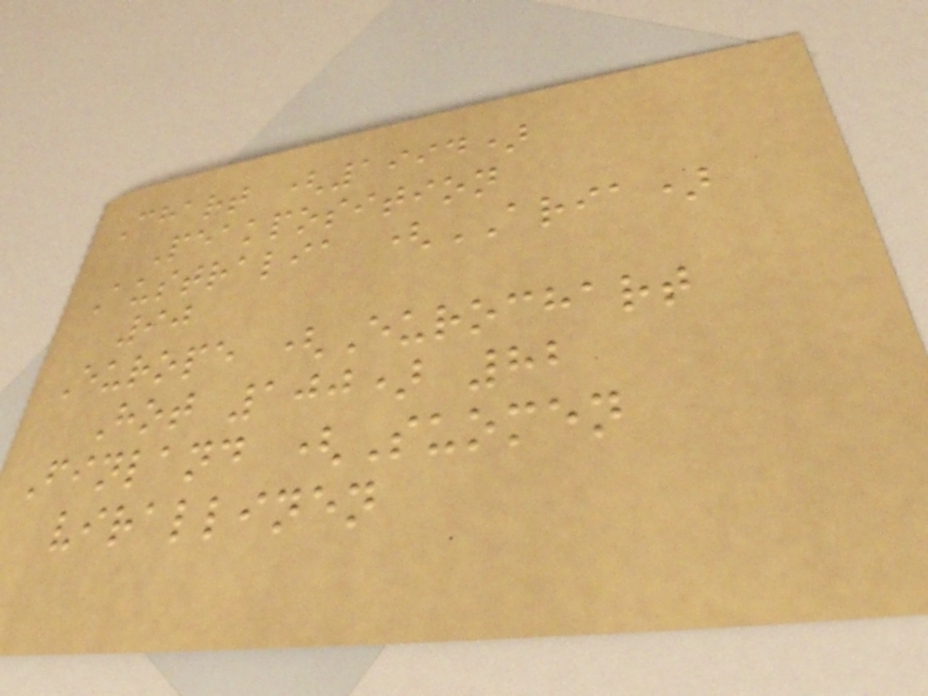Chart (1994)
Peakposition
Australia (ARIA)
90
Europe (Eurochart
Hot 100) 82
Finland (Suomen
virallinen
